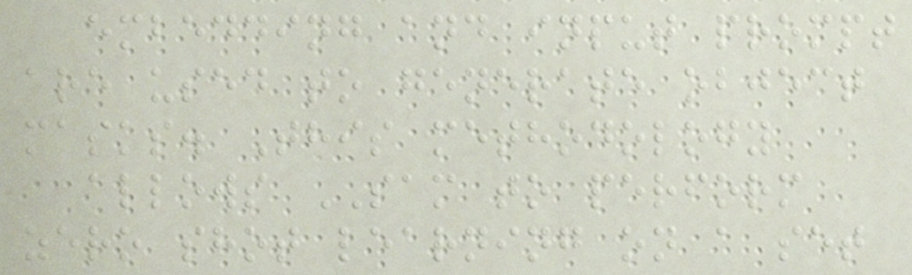embedding and input prompt
are used to generate object
masks. This methodology
allows SAM to perform
zero shot learning on a set
